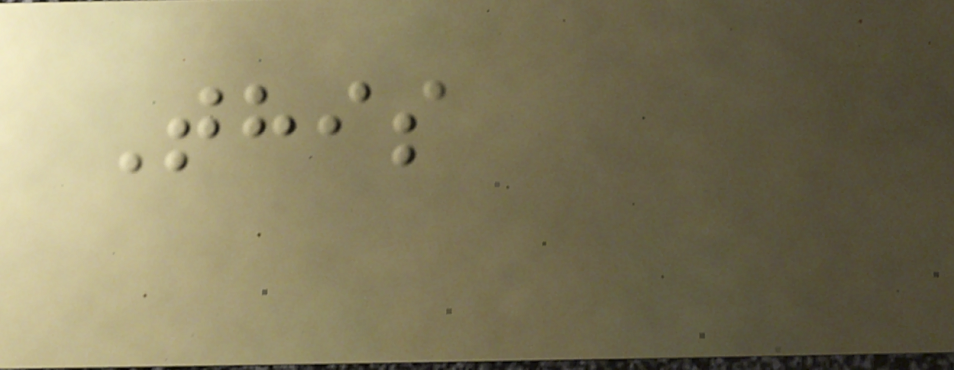This
